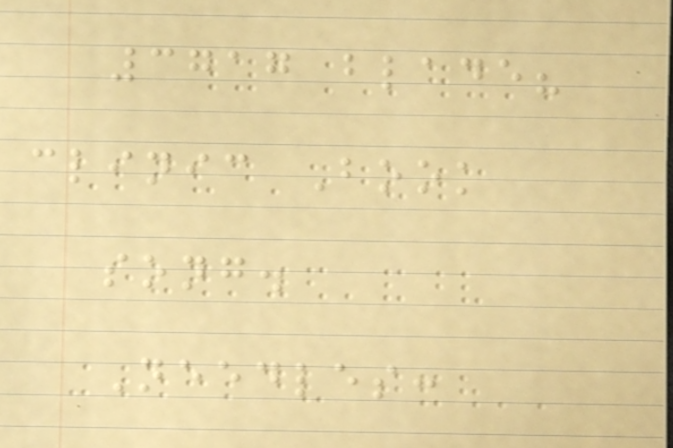3717 blade?
clinic Book
song.
Needles:
